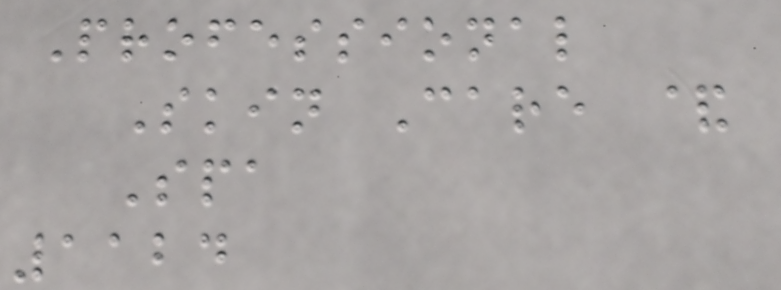Professional
Skin Care &
Spa
1124
